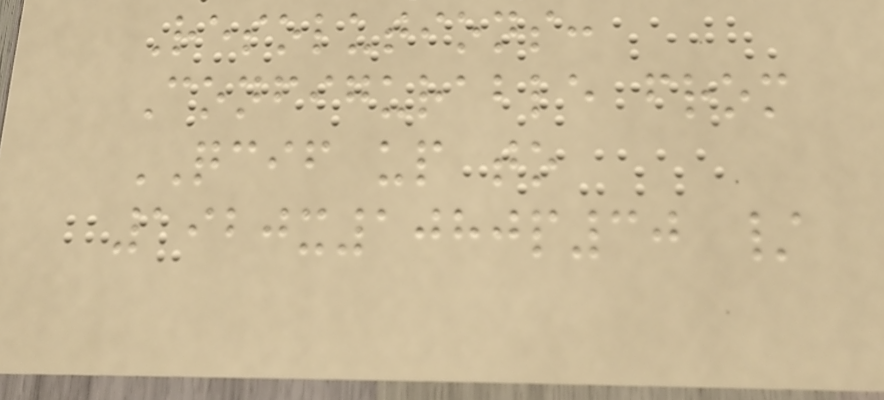Resolutions:
Configurable from
QCIF up to
1920x1080p30 /
